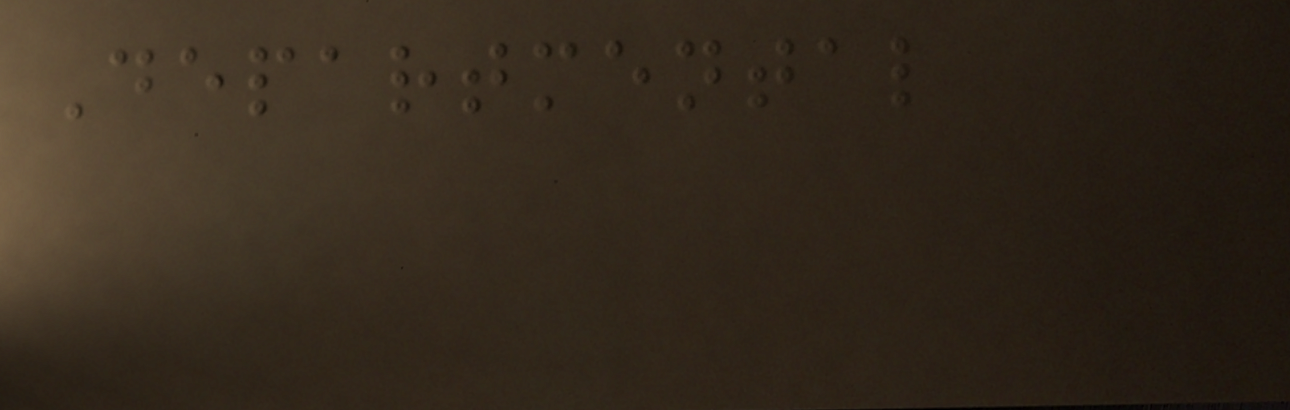Departmental
